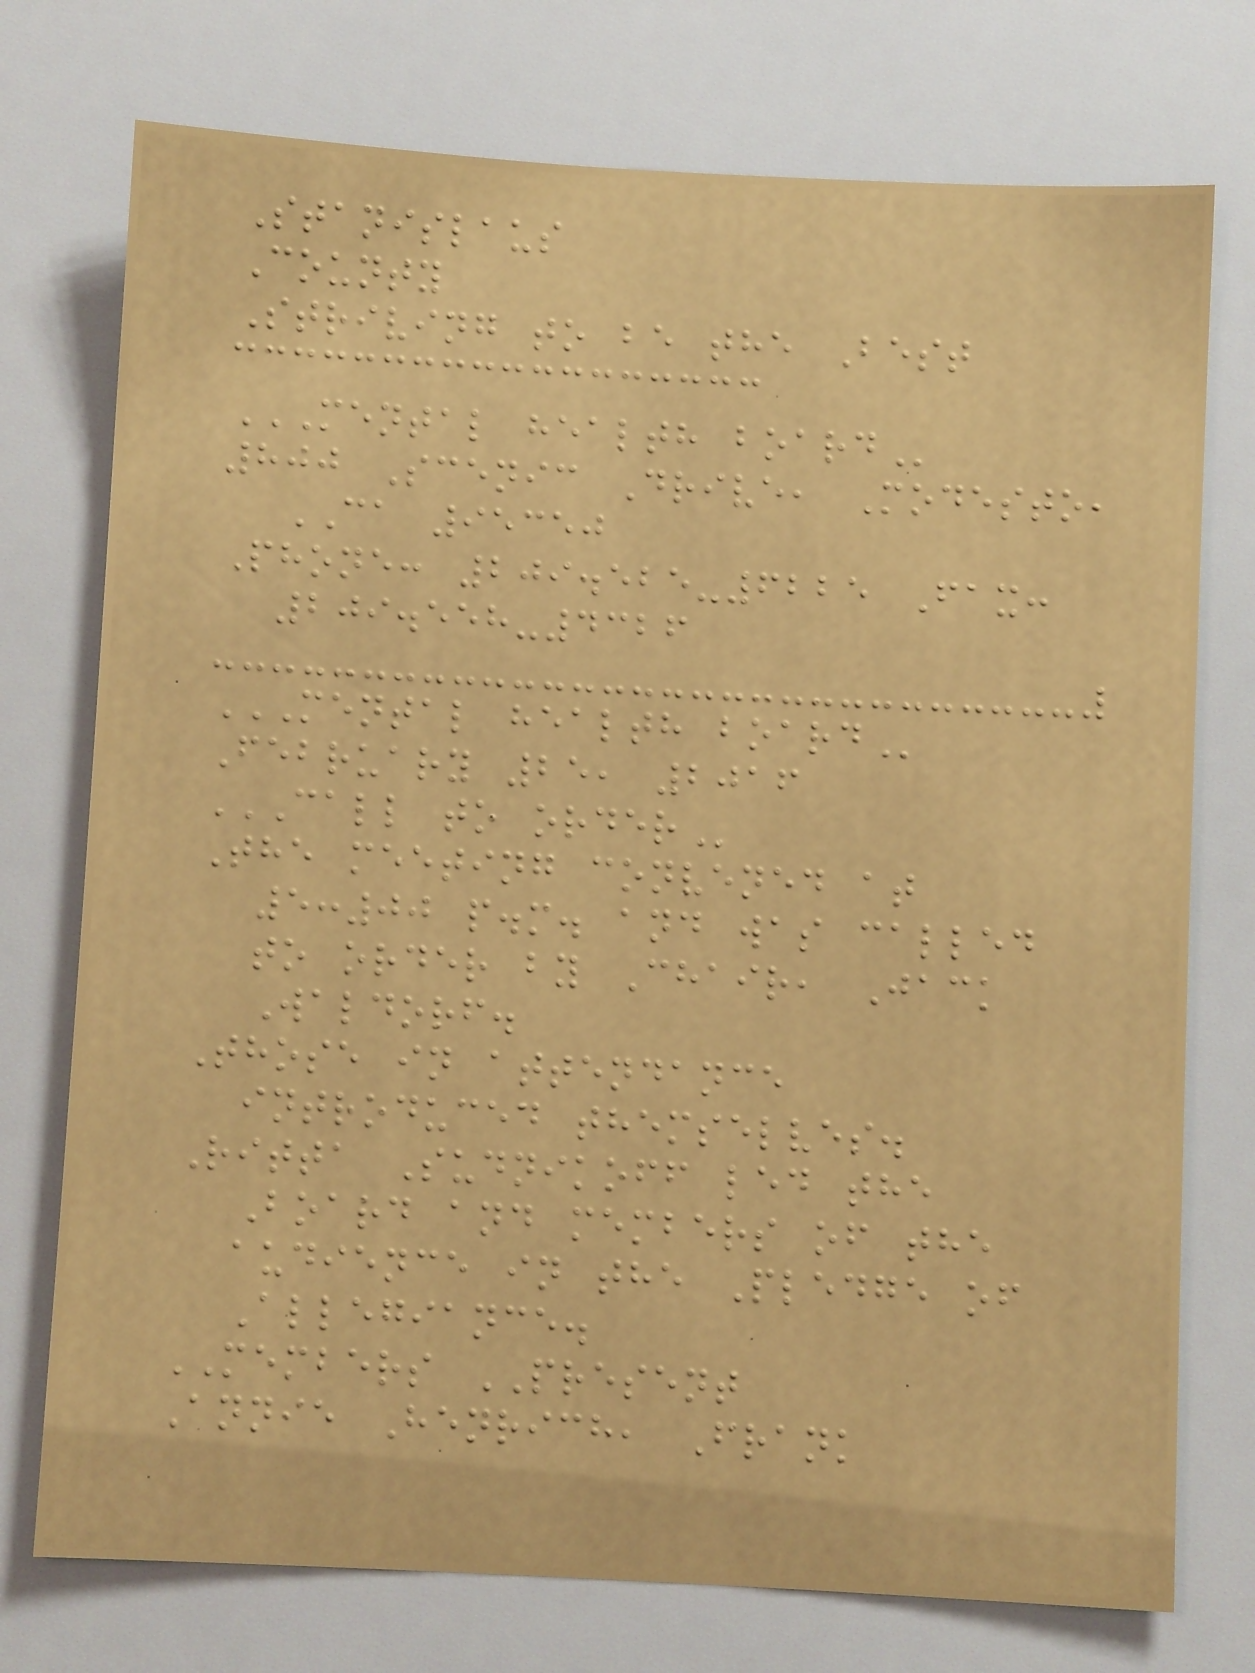Stanislaus
County
Striving to be the Best
MENTAL HEALTH BOARD
800 Scenic Drive, Modesto,
CA 95350
Phone: 209.525-6225 Fax:
209.558-4326
MENTAL HEALTH BOARD
February 25, 2016
CALL TO ORDER
The meeting convened at
5:00 p.m. and was called
to order by Chair, Jack
Waldorf.
Those in attendance
introduced themselves.
Ritta Sudnikoff led the
Board and members of the
audience in the Pledge of
Allegiance.
MEMBERS PRESENT
Annie Henrich, Frank
